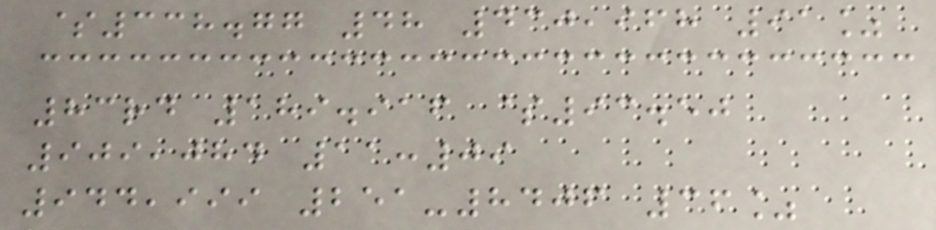$338.77 48 430,968 91%
83rd 189.916 $93.50
909,084 11:09
944,999 251-8406 36%
